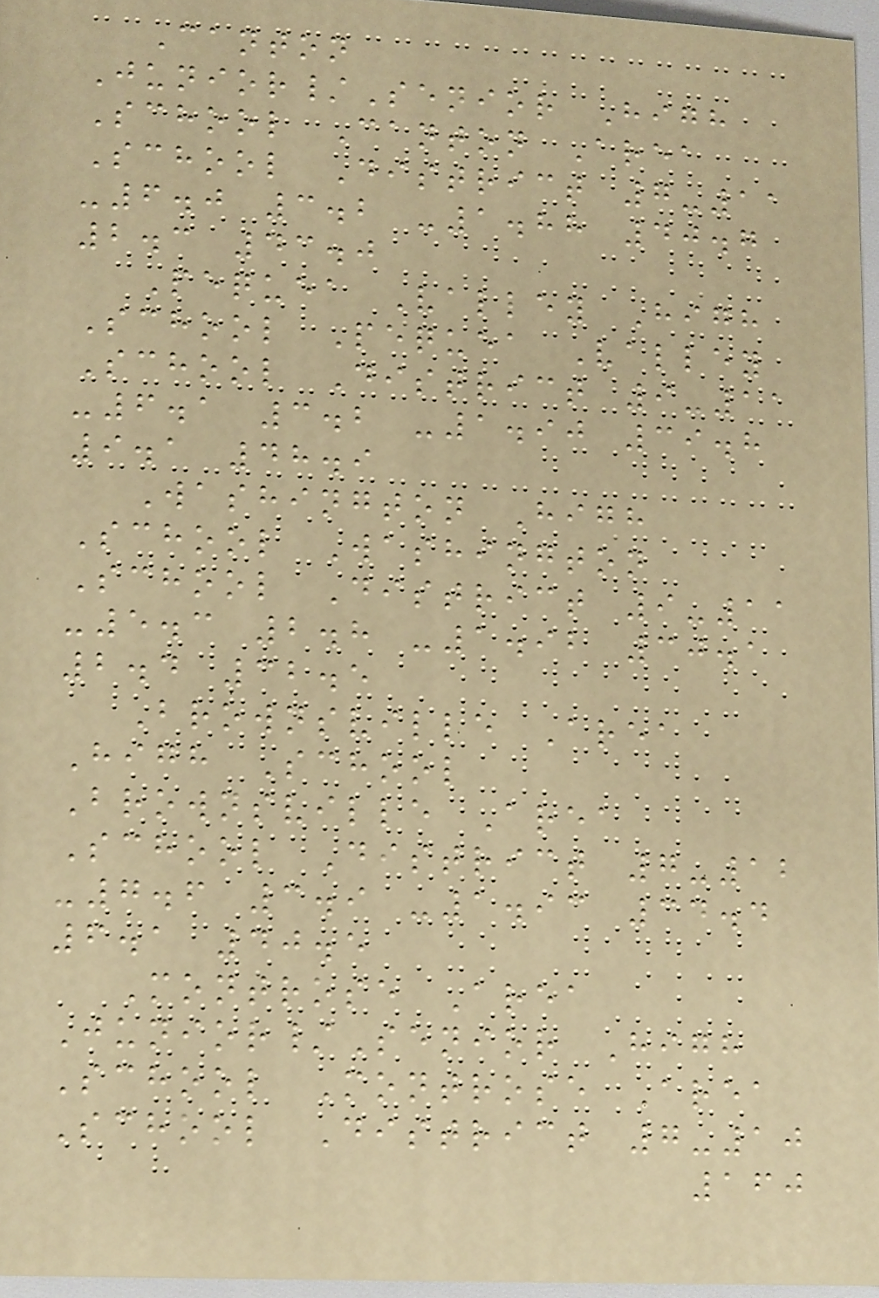Canton
Junior/Senior High
School Canton Area
School District 7-11
-6.0 3.2 -1.88 40.7
2.3 43.0
Pequea Valley High
School Pequea Valley
School District 9-11
-6.1 3.2 -1.90 39.8
9.1 48.9
Washington High
School Washington
School District 9-11
-5.3 2.8 -1.92 30.1
2.4 32.5
Brownsville Area
High School
Brownsville Area
School District 7-12
-7.6 3.9 -1.93 34.4
6.1 40.5
Montrose Area
Junior/Senior High
School Montrose Area
School District 7-10
160
